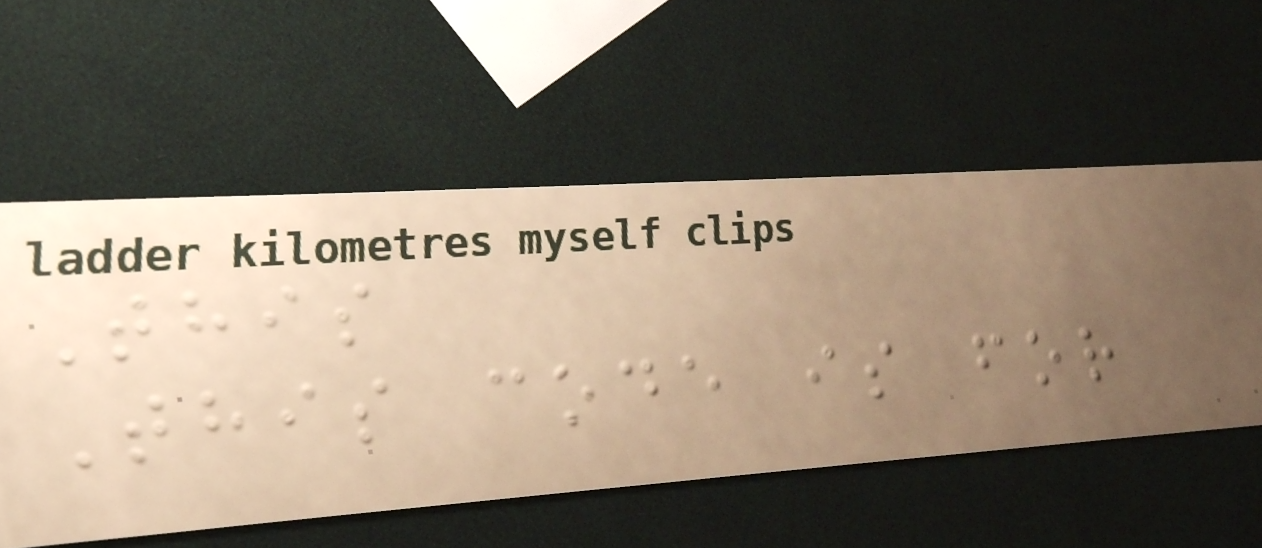This
This code is for
